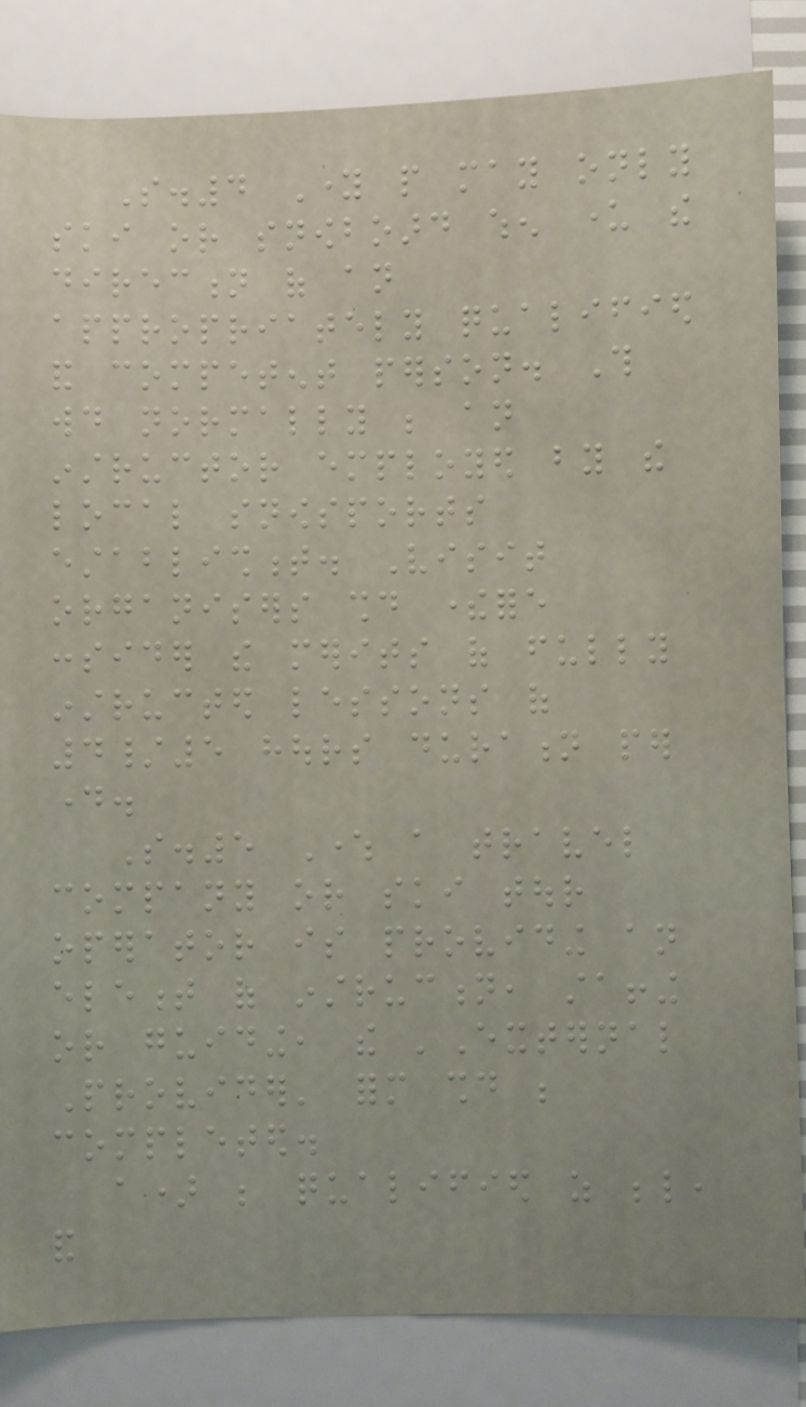S.4 Young people may only
ski or snowboard when under the
direction of an
appropriately qualified
and competent person. This
would normally be an
instructor employed by the
local snowsports
establishment. Visit
organisers should therefore
consider the merits of fully
instructed lessons of
4/5 hours duration per
day.
S.5 Where a travel
company or ski tour
operator is providing an
element of instruction, staffing
or guiding, the 'External
Provider' form should be
completed.
a) be qualified as below,
and
